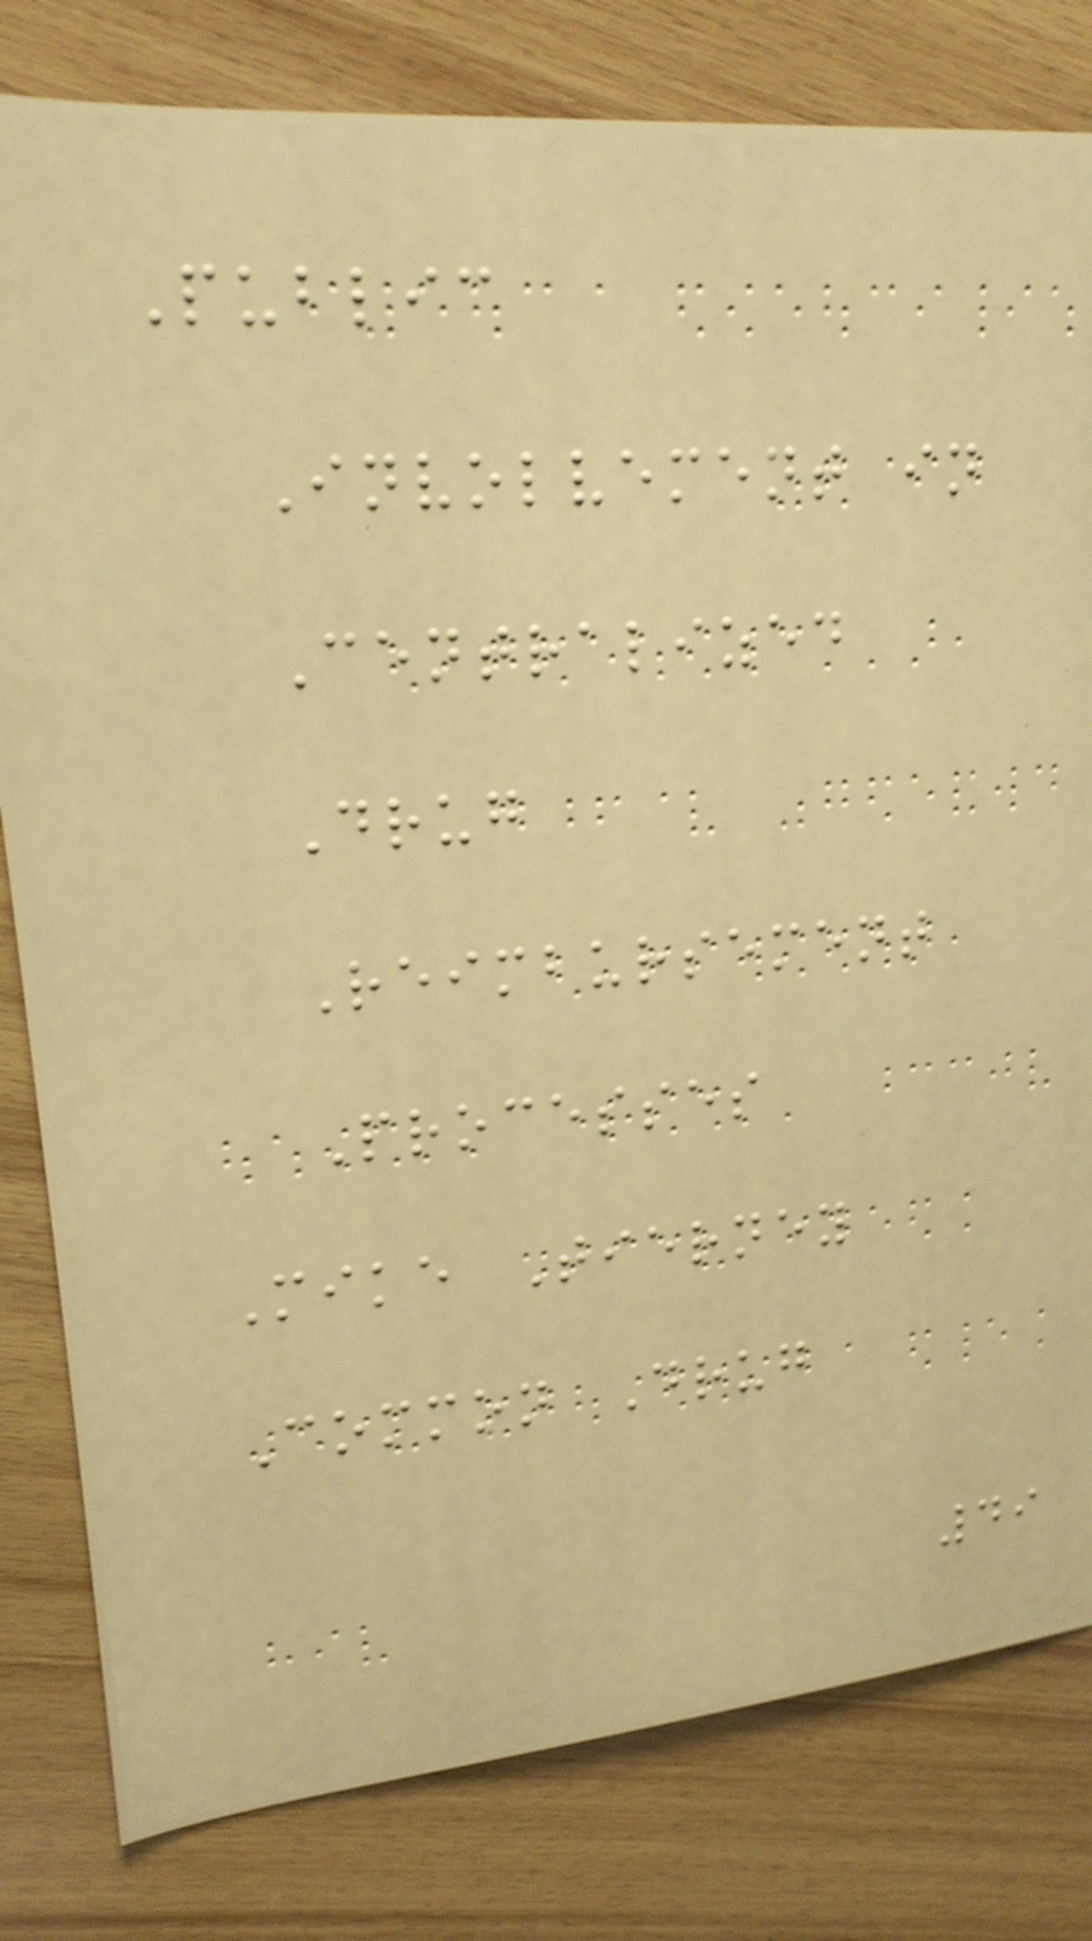Public
Involvement in
Centralized
Drug
Reimbursement
Processes
Mike Tierney
Common Drug
49
